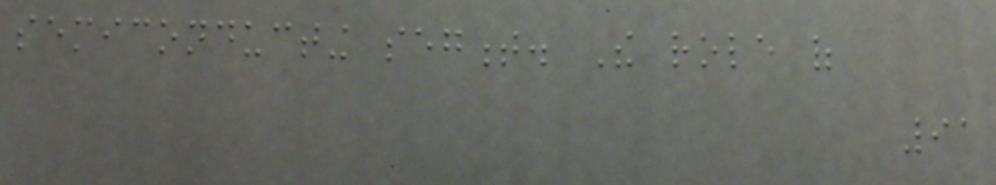semiconducting segment. The role of
91
